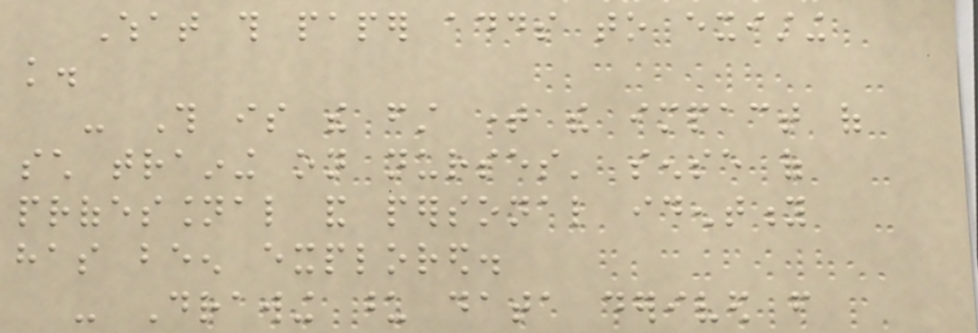What this paper adds to existing
knowledge.
- This is the first time the impact of
such training on nurses' sense of
professional and personal identity
has been explored.
- Drawing upon data derived from
